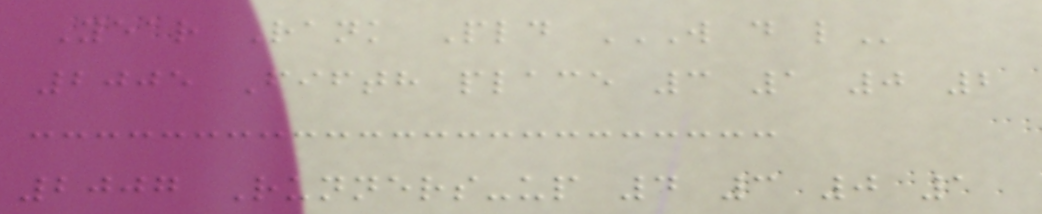Year Rank Pld W D L
2005 Fifth place 3 1 0 2
2007 Runners-up 4 3 0 1
